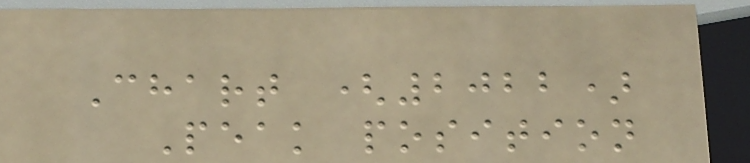Chart (2022)
Peak position
